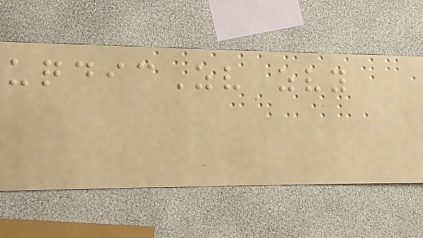uqdicZv zvy
